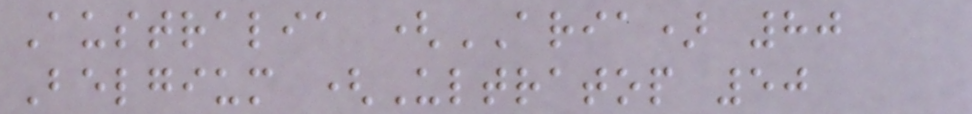Australia (ARIA) 80
Belgium (Ultratop 50
